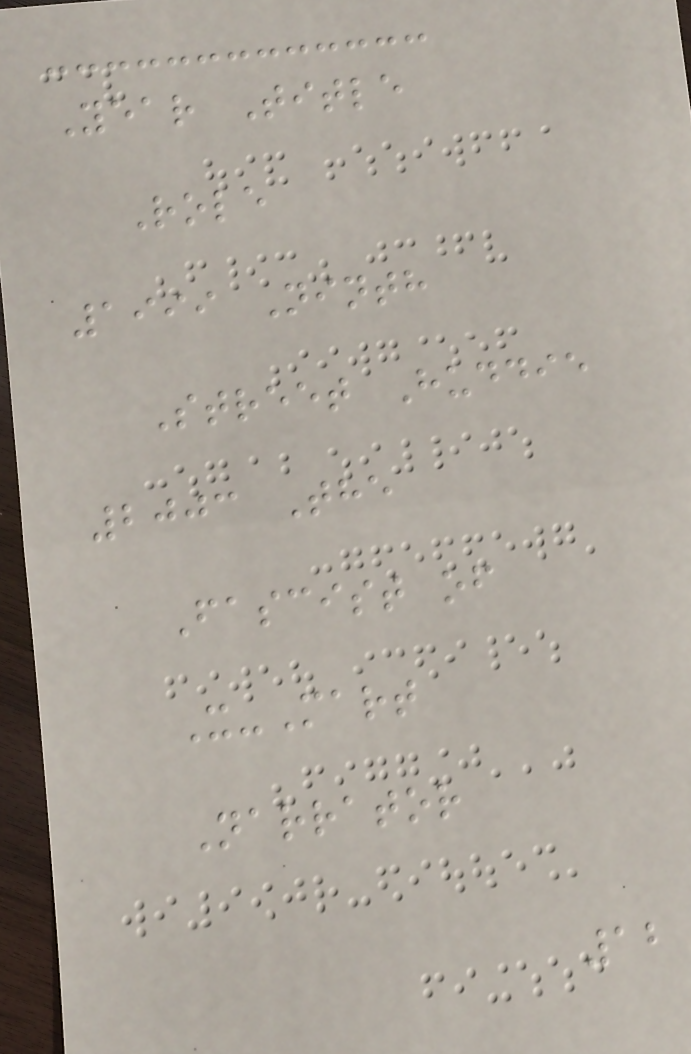Year Title
Role
1999 Ninth
Street Huddie
2003 The
Fascist of
X-Mart
Narrator
12
